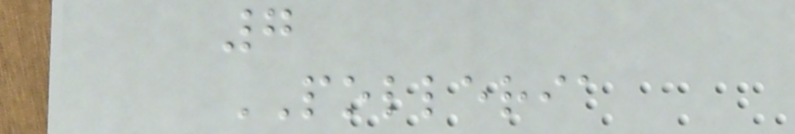7
POLLERIA
